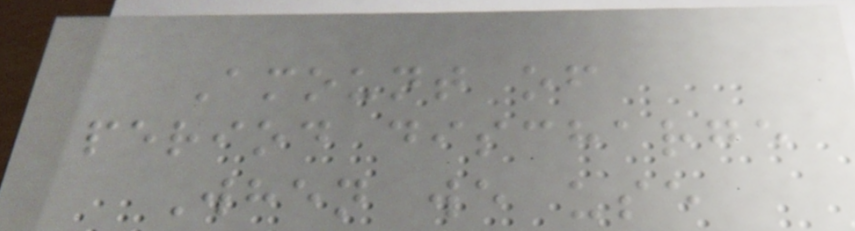Amount of
period discharge
When we use
